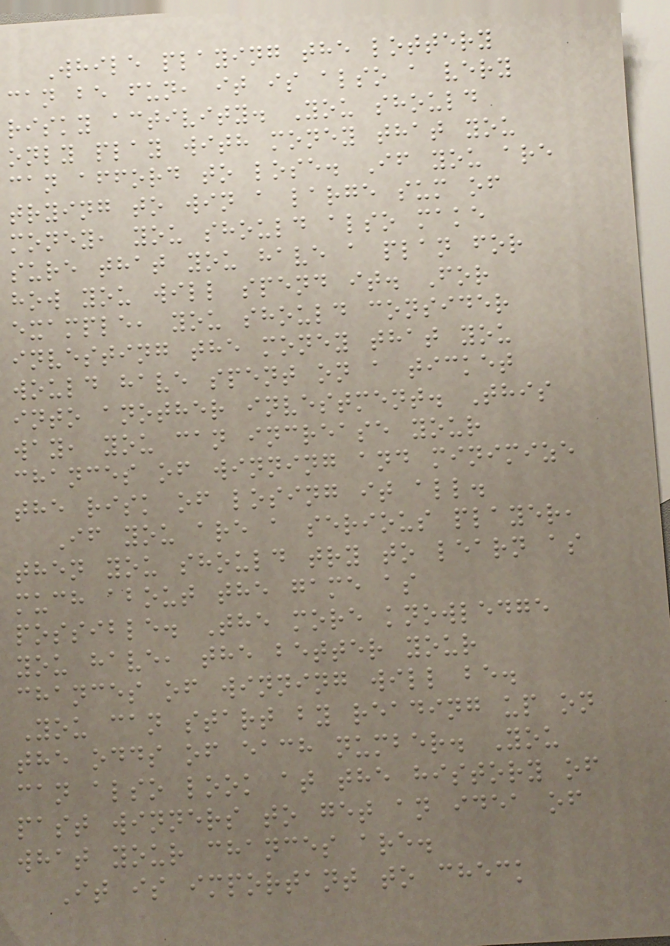While playing the lottery
can be fun, it is also a very
risky activity. You should
only play with money that you
can afford to lose. If you are
trying to win a large sum of
money, you should also make
sure that you have a plan for
how you will spend it. For
example, you should consider
investing the money that you
would have spent on a ticket
into another investment. This
way, you can increase your
chances of winning and minimize
the risk of losing it all.
If you are a serious player,
then you should try to learn as
much about the game as
possible. The more knowledge
you have, the better your
chances of winning will be.
You can start by reading up on
the odds of each number. You
can also look at the history of
past winners to get an idea of
what your chances are.
It is important to check
